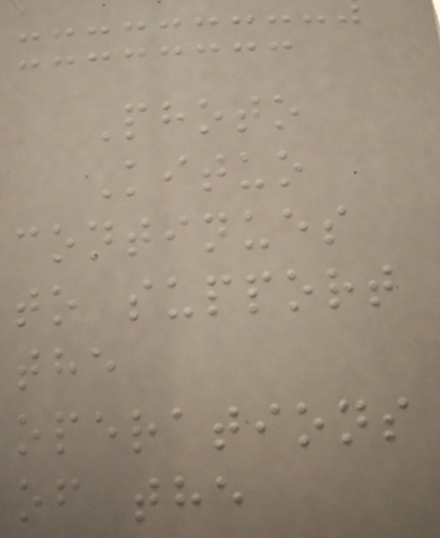Photo
Kituo
continues
to support
the
operations
of the
